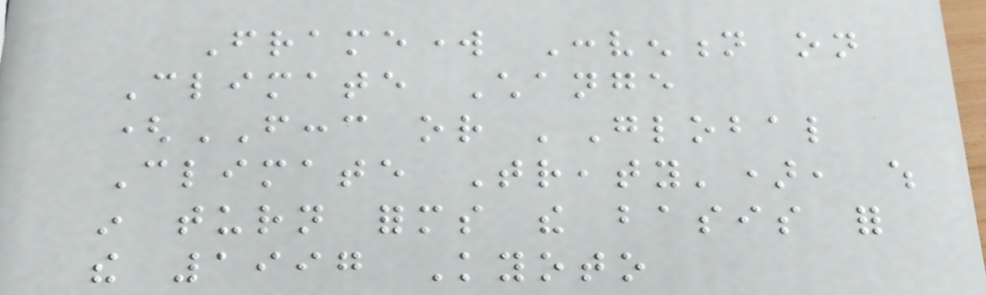Framework Convention on
Climate Change
(FCCC or 'Global
Climate Treaty'), which
in turn forms the basis for
the 1997 Kyoto
